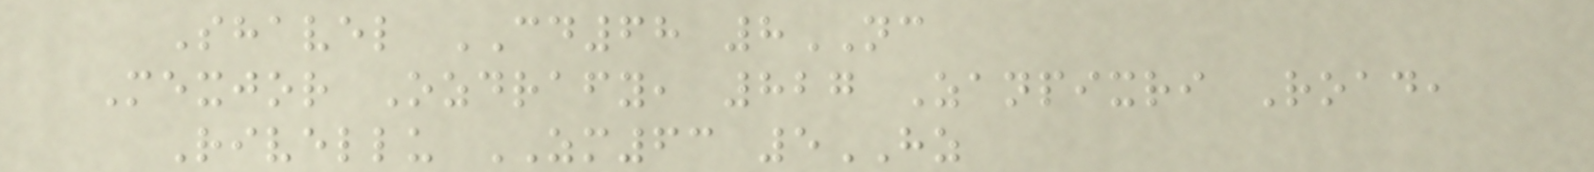Shavel CD68 8NC
Mexjor Ozdrafy, 827 Zanpixri Road,
Rivellu ZM63 5HZ
